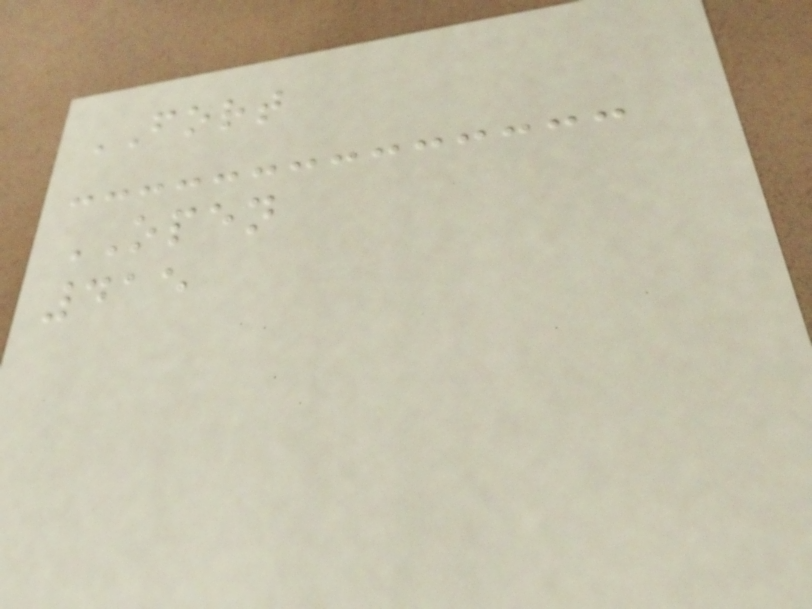FORT
OPEN
415
